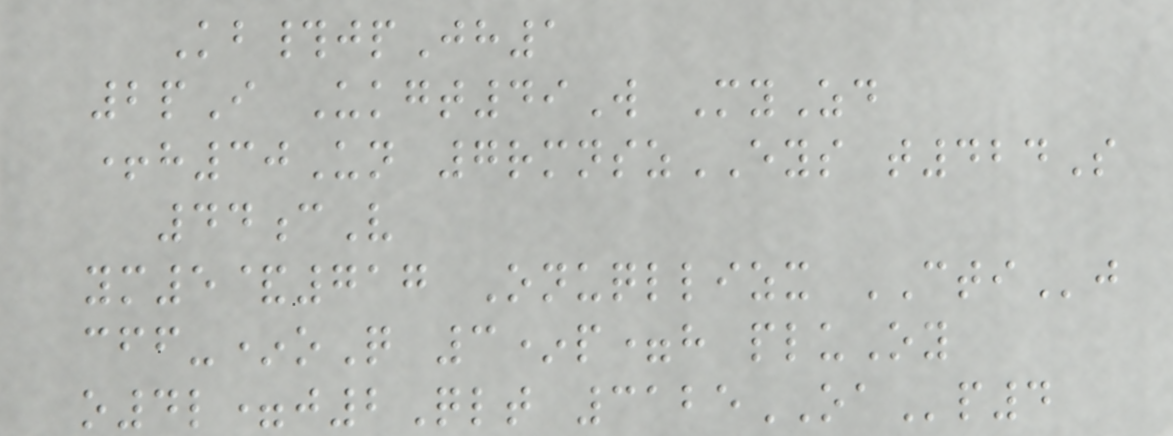Kb#jpJh1
2pI Ukgt49W MyZd
+h30Un 7rmnszEYS t424S
44cV
ym5&717 Onuqllizx CTIj
cff-*oQ 3*p=h pluOy
o4l=j2Qlt 3125OAp4
